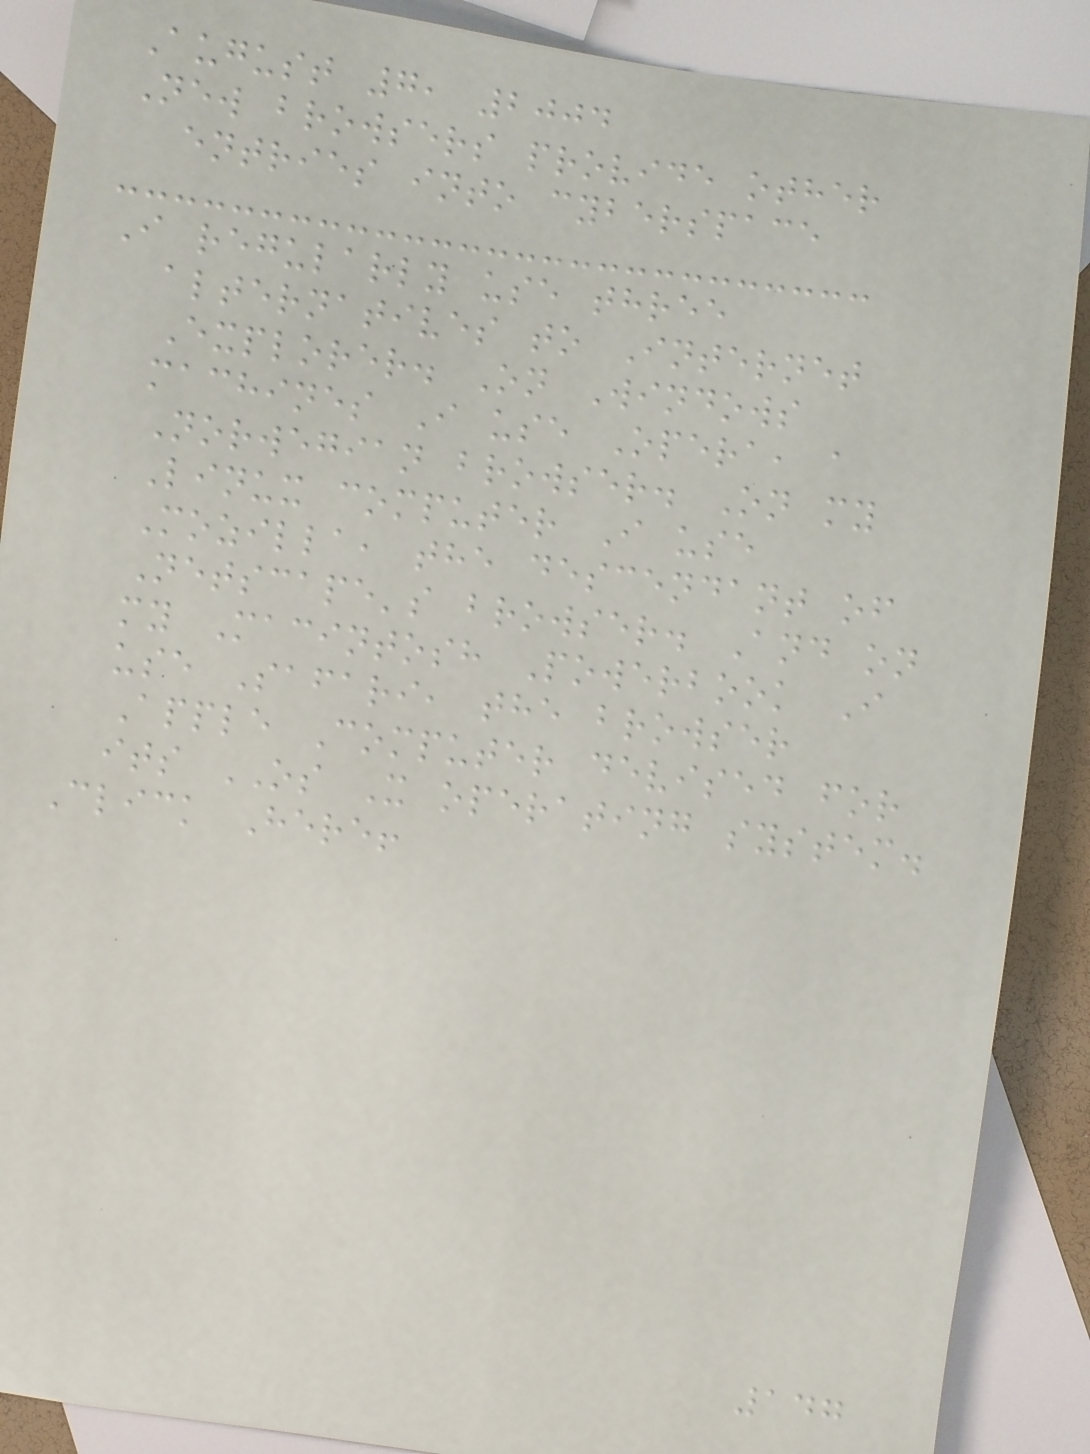August 7, 2004
New browsers provide other
entries into cyberspace
I regularly use three
alternatives to Internet
Explorer. On Windows
machines I use Opera, a
Norwegian browser. On my
Linux computer I use
Mozilla, the descendant of
Netscape's browser. And on
my Macintosh Powerbook I
use Safari, the browser
Apple Computer devised for
its OS X operating system.
Click Here!
147
